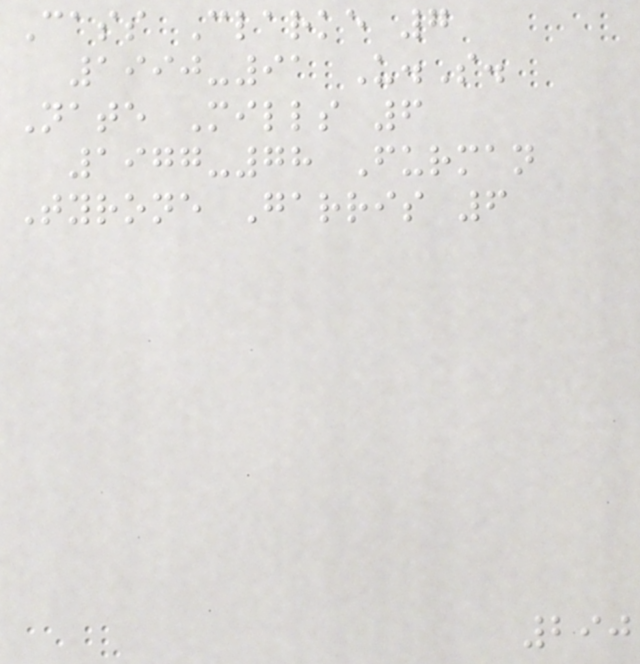Cass Clarke 7
1990-91 U.S.
Nate Mills 6
1977-78 Furman
Tyrone Garris 6
290
